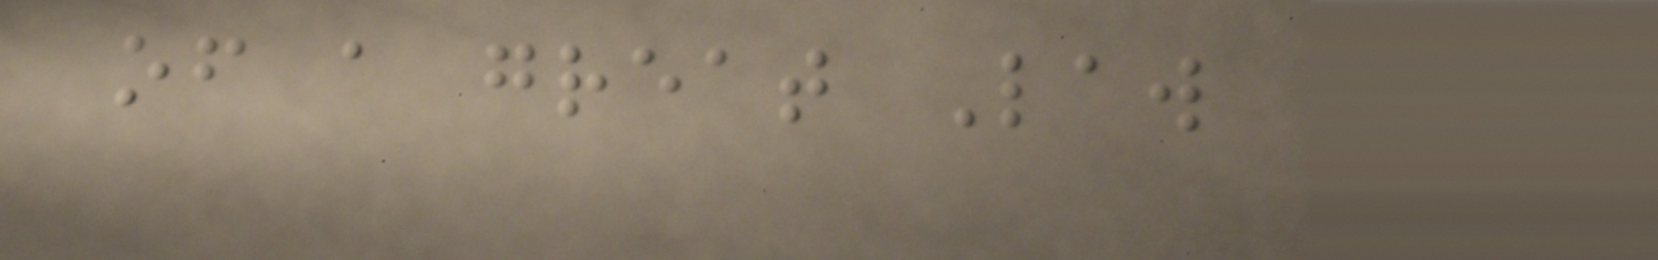of a great Law
